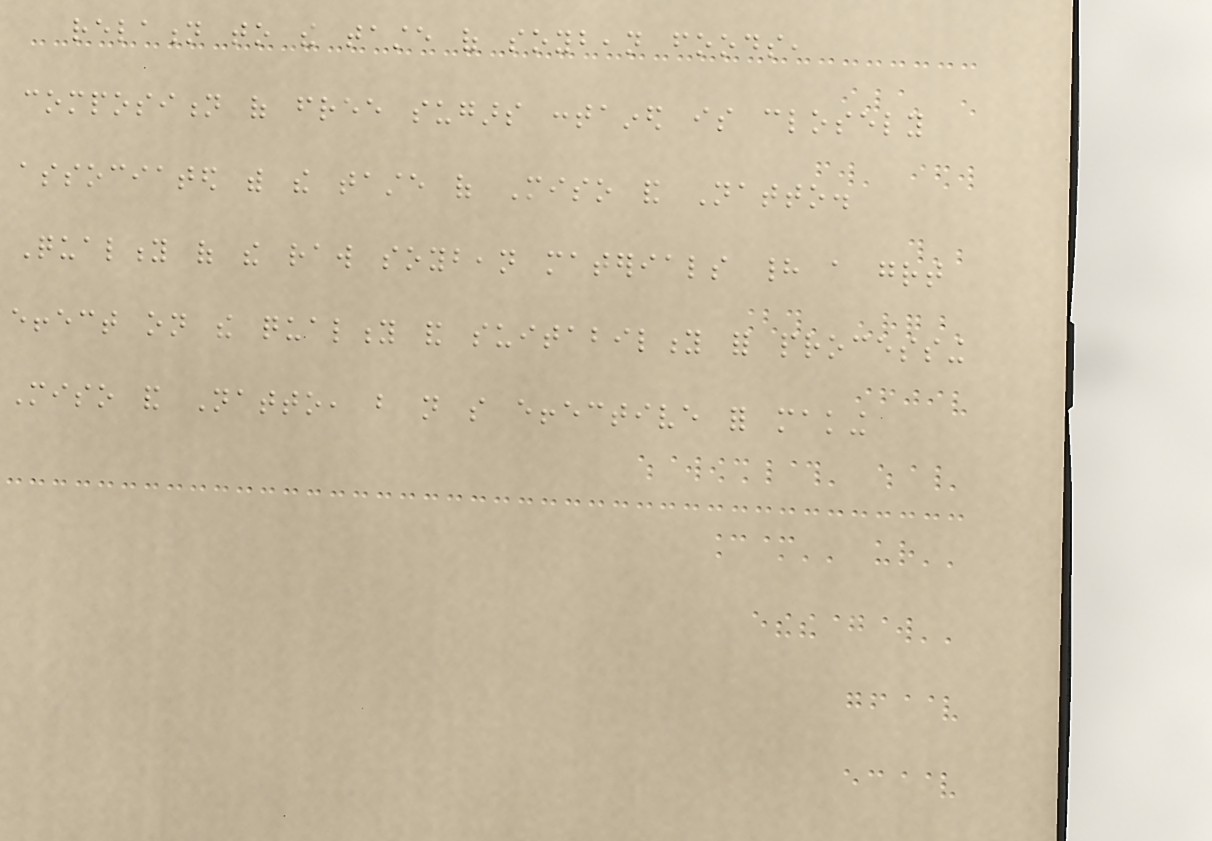relation to the taste of soybean foods,
composition of free sugars contained is closely
associated with the taste of Miso and Natto.
Quality of the raw soybean materials had a great
effect on the quality and suitability for processing
Miso and Natto, but not so effective for making
